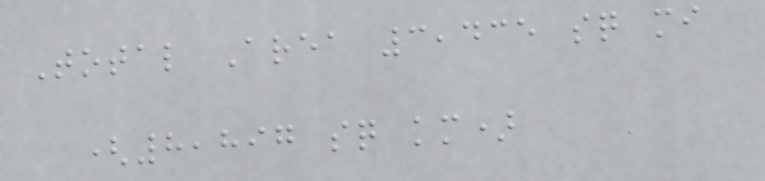Total Area 3,435 sq mi
(8,897 sq km)
